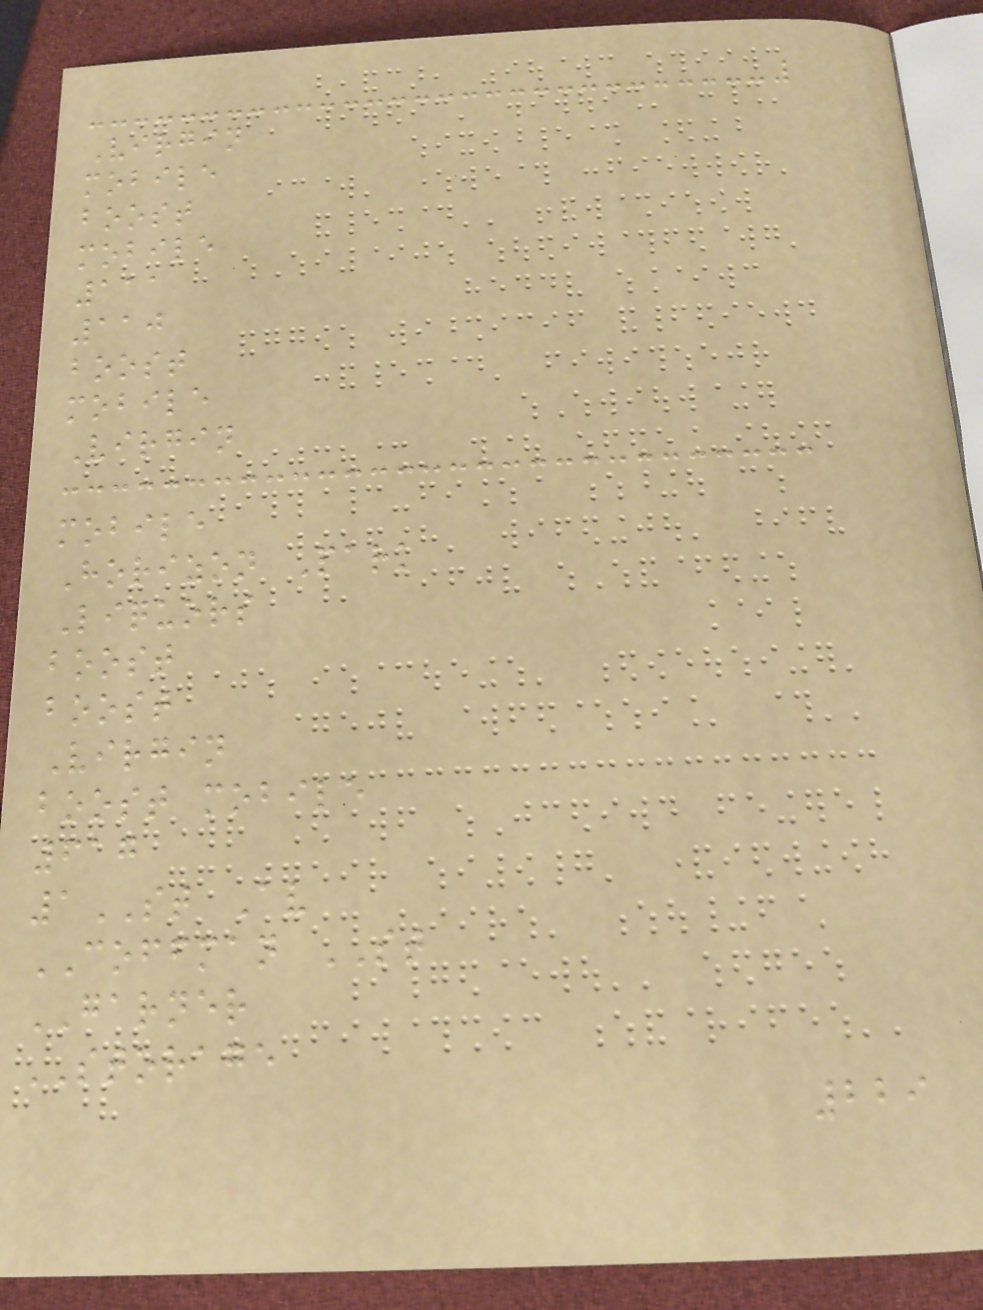Virgin
mobile
boost
mobile
111
110
boost
mobile
Virgin
mobile
Horizon Park
Liquors
boost
boost
Virgin
boost mobile
617
1ST Av
COFFMAN ST
GARNER
STORAGE
229
